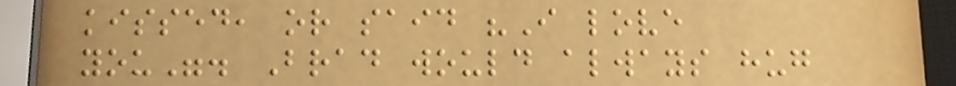kissed, or said "I love
you". Brad would always hug
